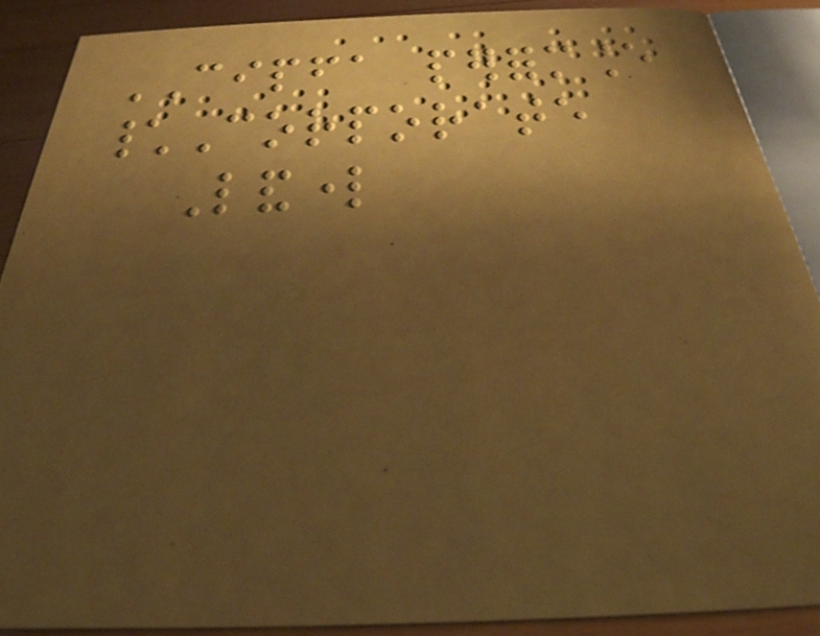CIPFA performance
\Corporate
Landlord
